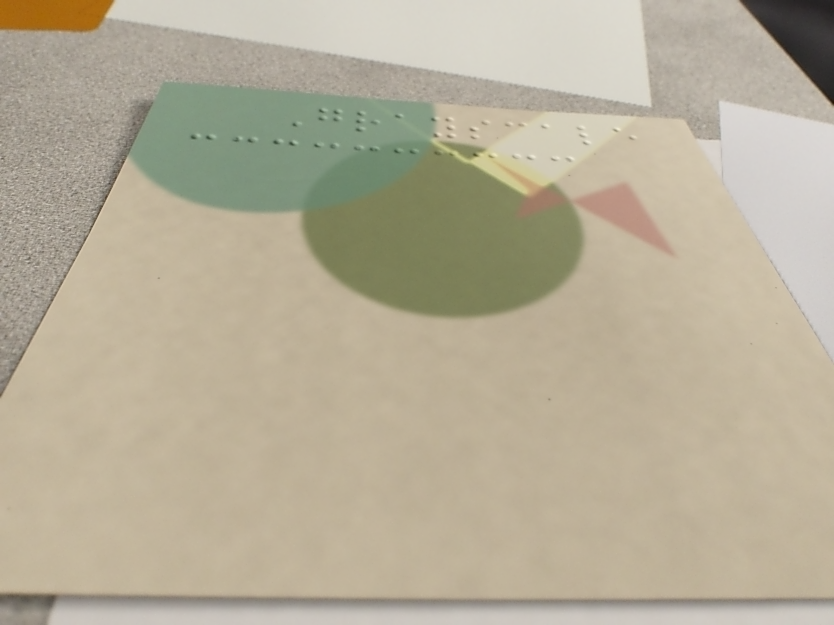Grayscale
